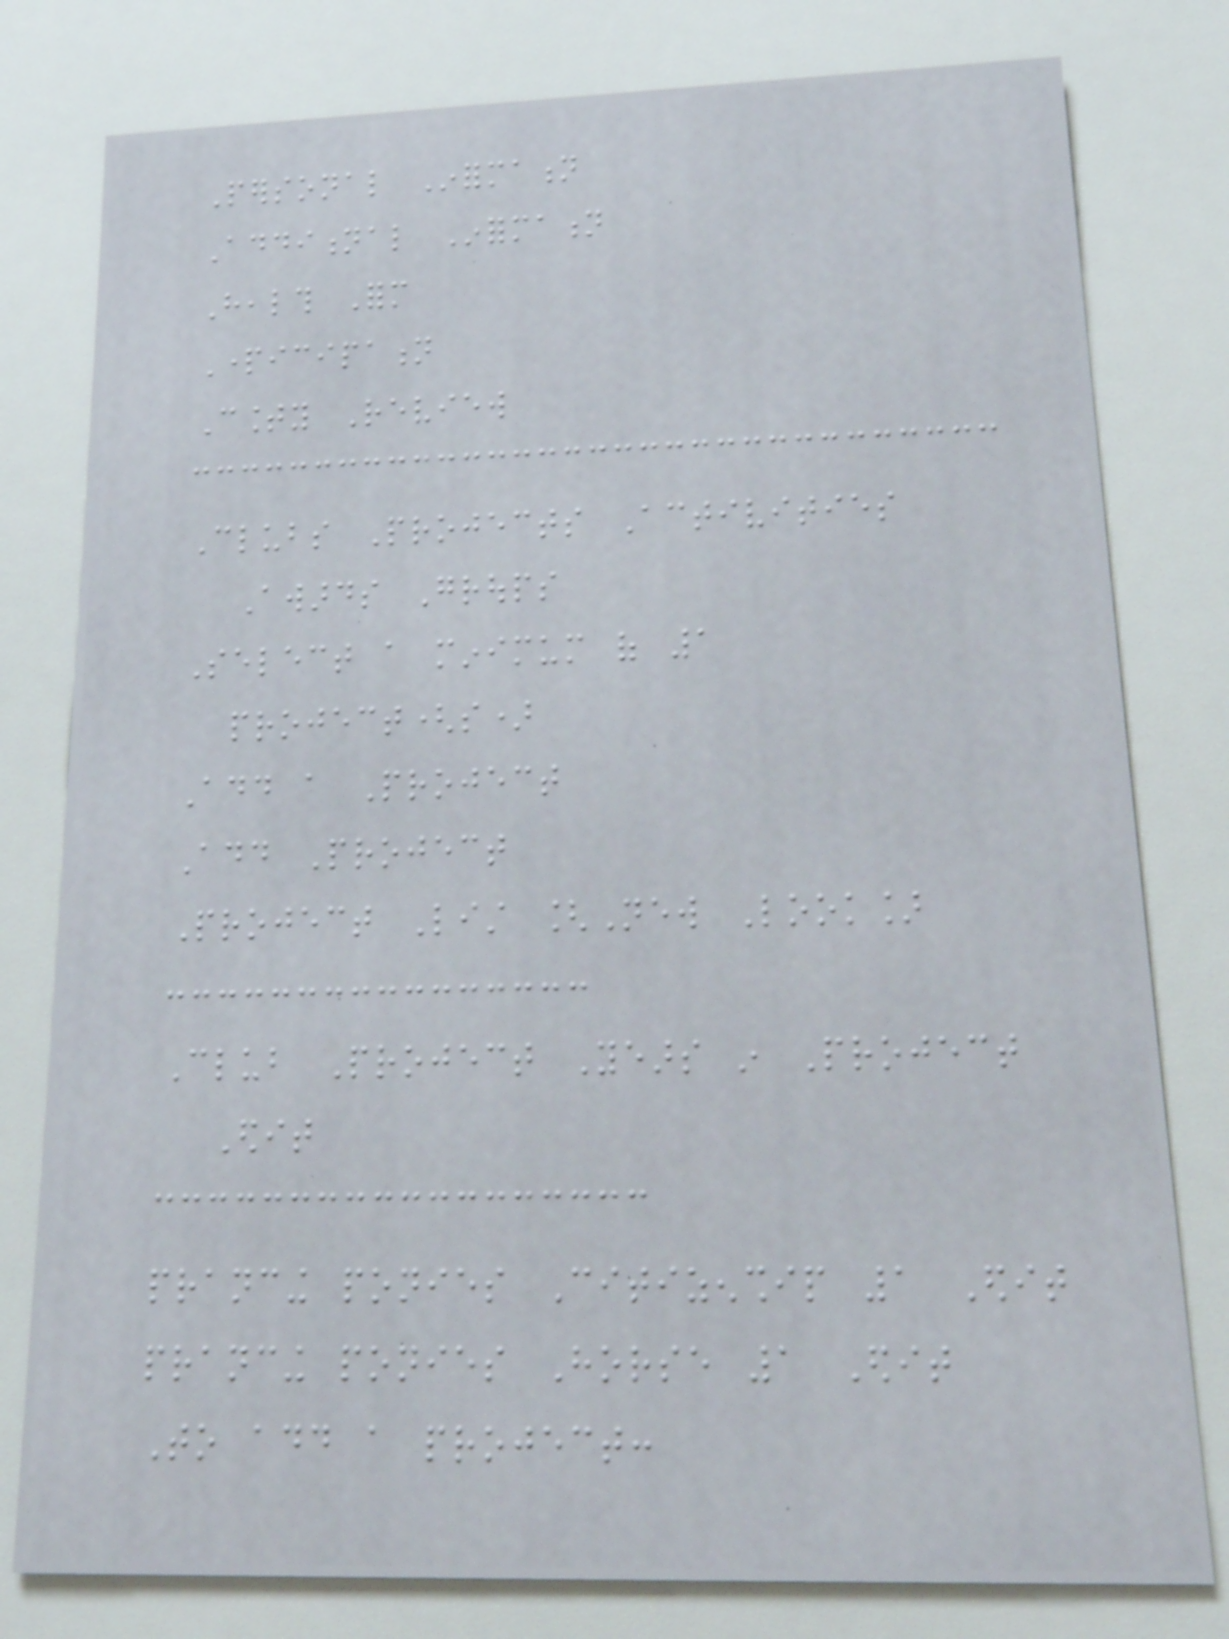Personal Information
Additional Information
Health Form
Participation
County Review
Clubs Projects Activities
Awards Groups
Select a minimum of 1
project(s)
Add a Project
Add Project
Project List [New Look]
Club Project Years in Project
Edit
prancing ponies Citizenship 1 Edit
prancing ponies Horse 1 Edit
To add a project:
